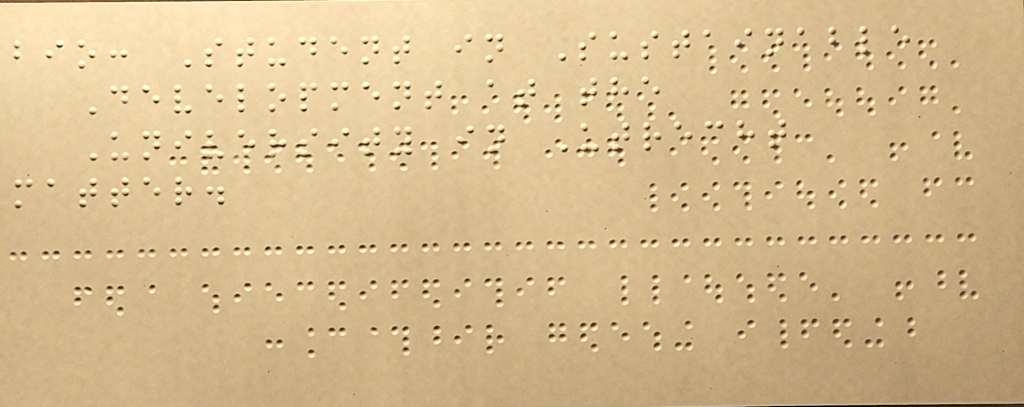bio: Student in Sustainable
Development at the
University in Utrecht
matter.
